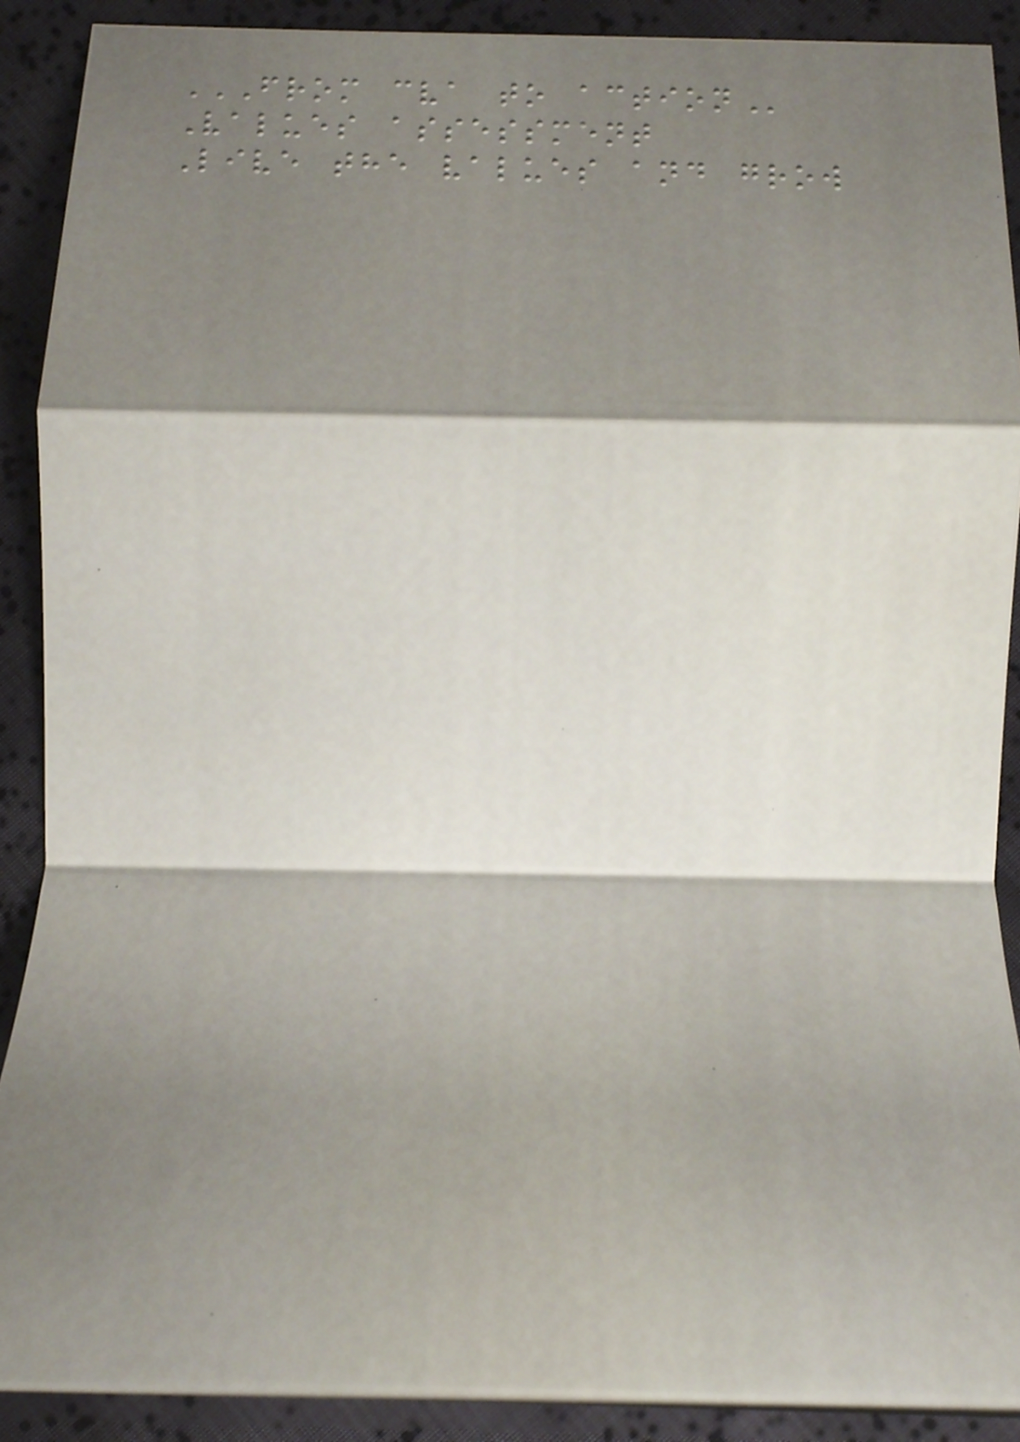FROM CVA TO ACTION
Values assessment
Live the values and grow
